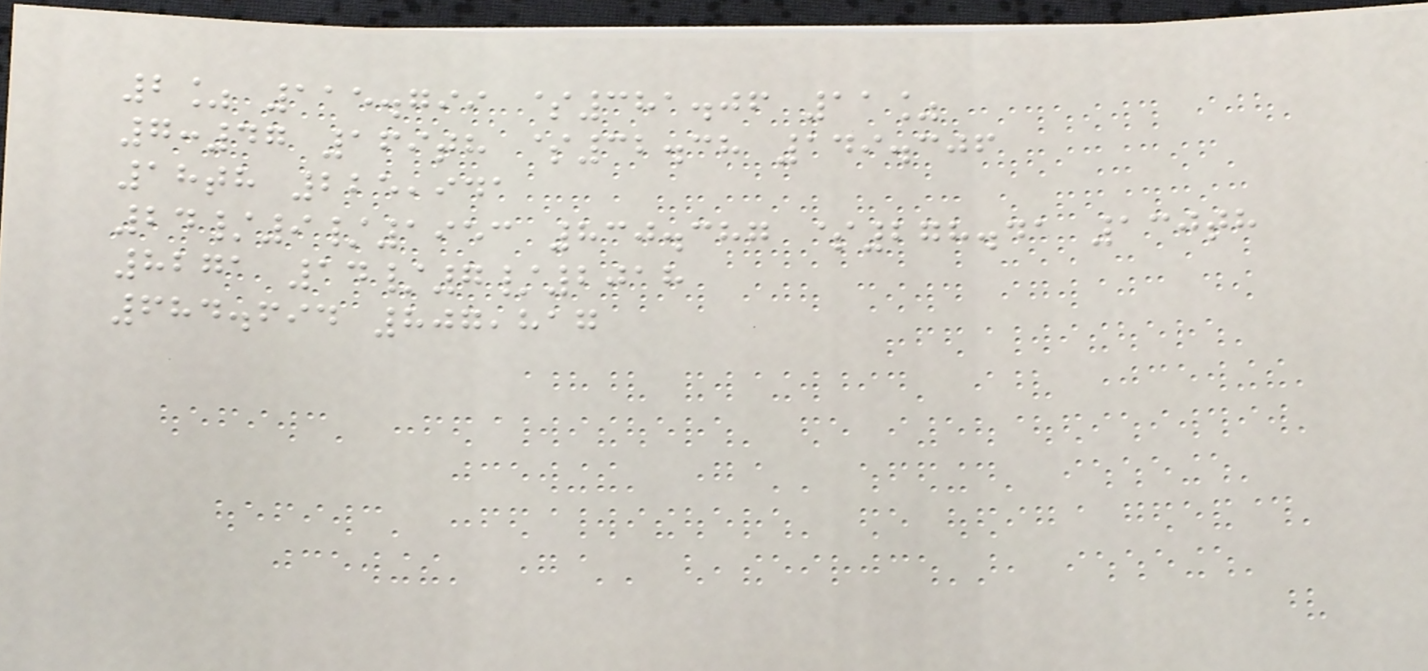2% 115.799 $381.06 11%
7:47 169th $32.38 149.306
18th 225,941
24/9/1953 830.387 $278.41 130th
8271 14/7/2018
684.694 807,817
